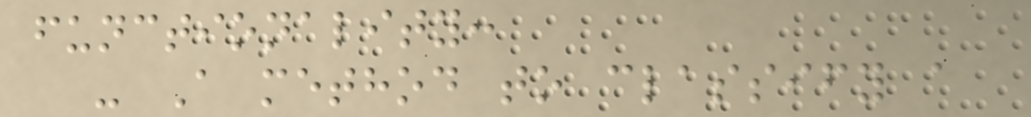functionality:
- A method to classify a
